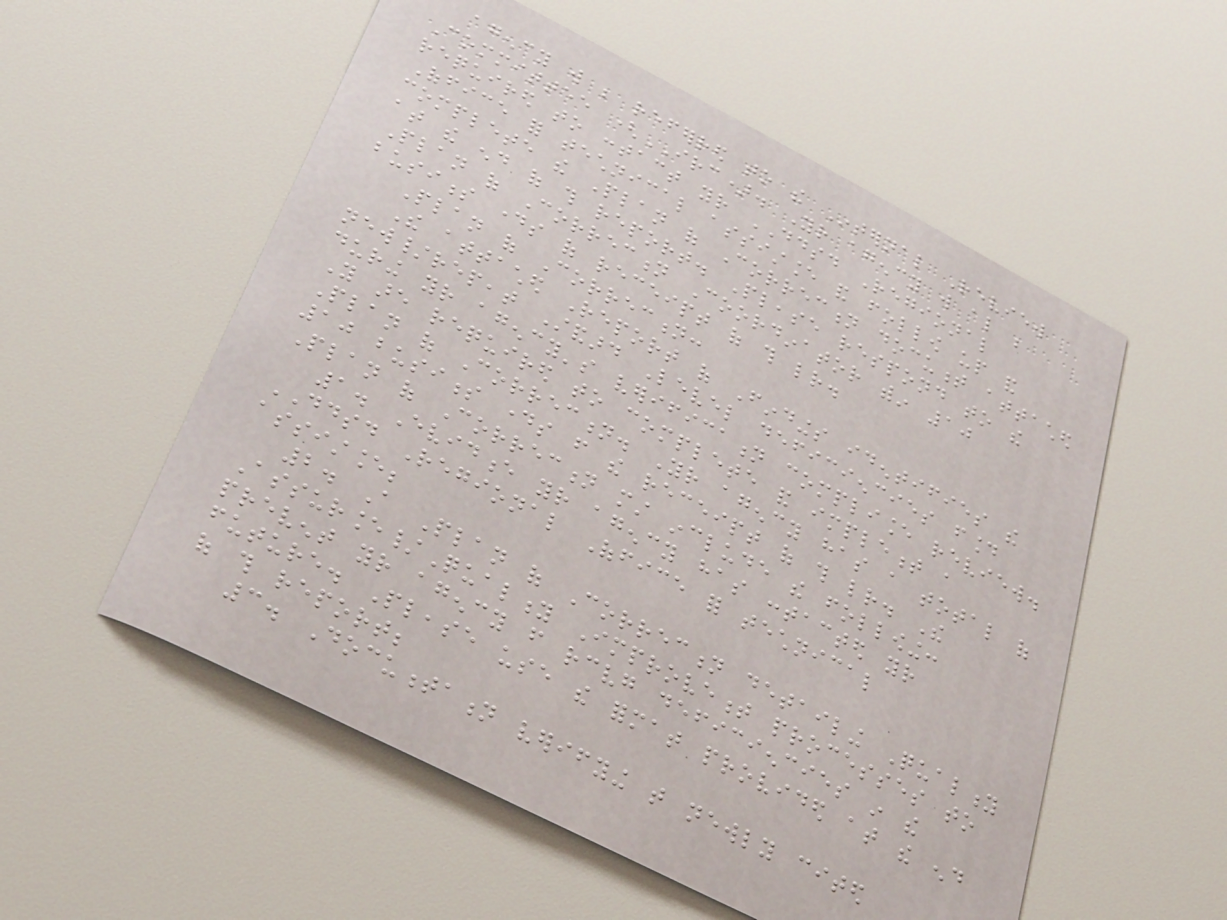agency will be referred to the Internal Review
Committee (IRC). Your agency will also be
required to contact your DDSD Regional
Office for technical assistance and follow up and
complete the Plan of Correction document attached
at the end of this report. Please respond to the
Plan of Correction Coordinator within 10
business days of receipt of this letter.
Plan of Correction:
The attached Report of Findings identifies the
new/repeat Standard Level deficiencies found
during your agency's verification compliance review.
You are required to complete and implement a
Plan of Correction. Your agency has a total of
10 business days from the receipt of this letter. The
Plan of Correction must include the following:
1. Evidence your agency has contacted your
DDSD Regional Office for technical
assistance;
2. A Plan of Correction detailing Quality
Assurance/Quality Improvement processes to
prevent your agency from receiving deficiencies in the
future. Please use the format provided at the end
of this report;
3. Documentation verifying that newly cited
